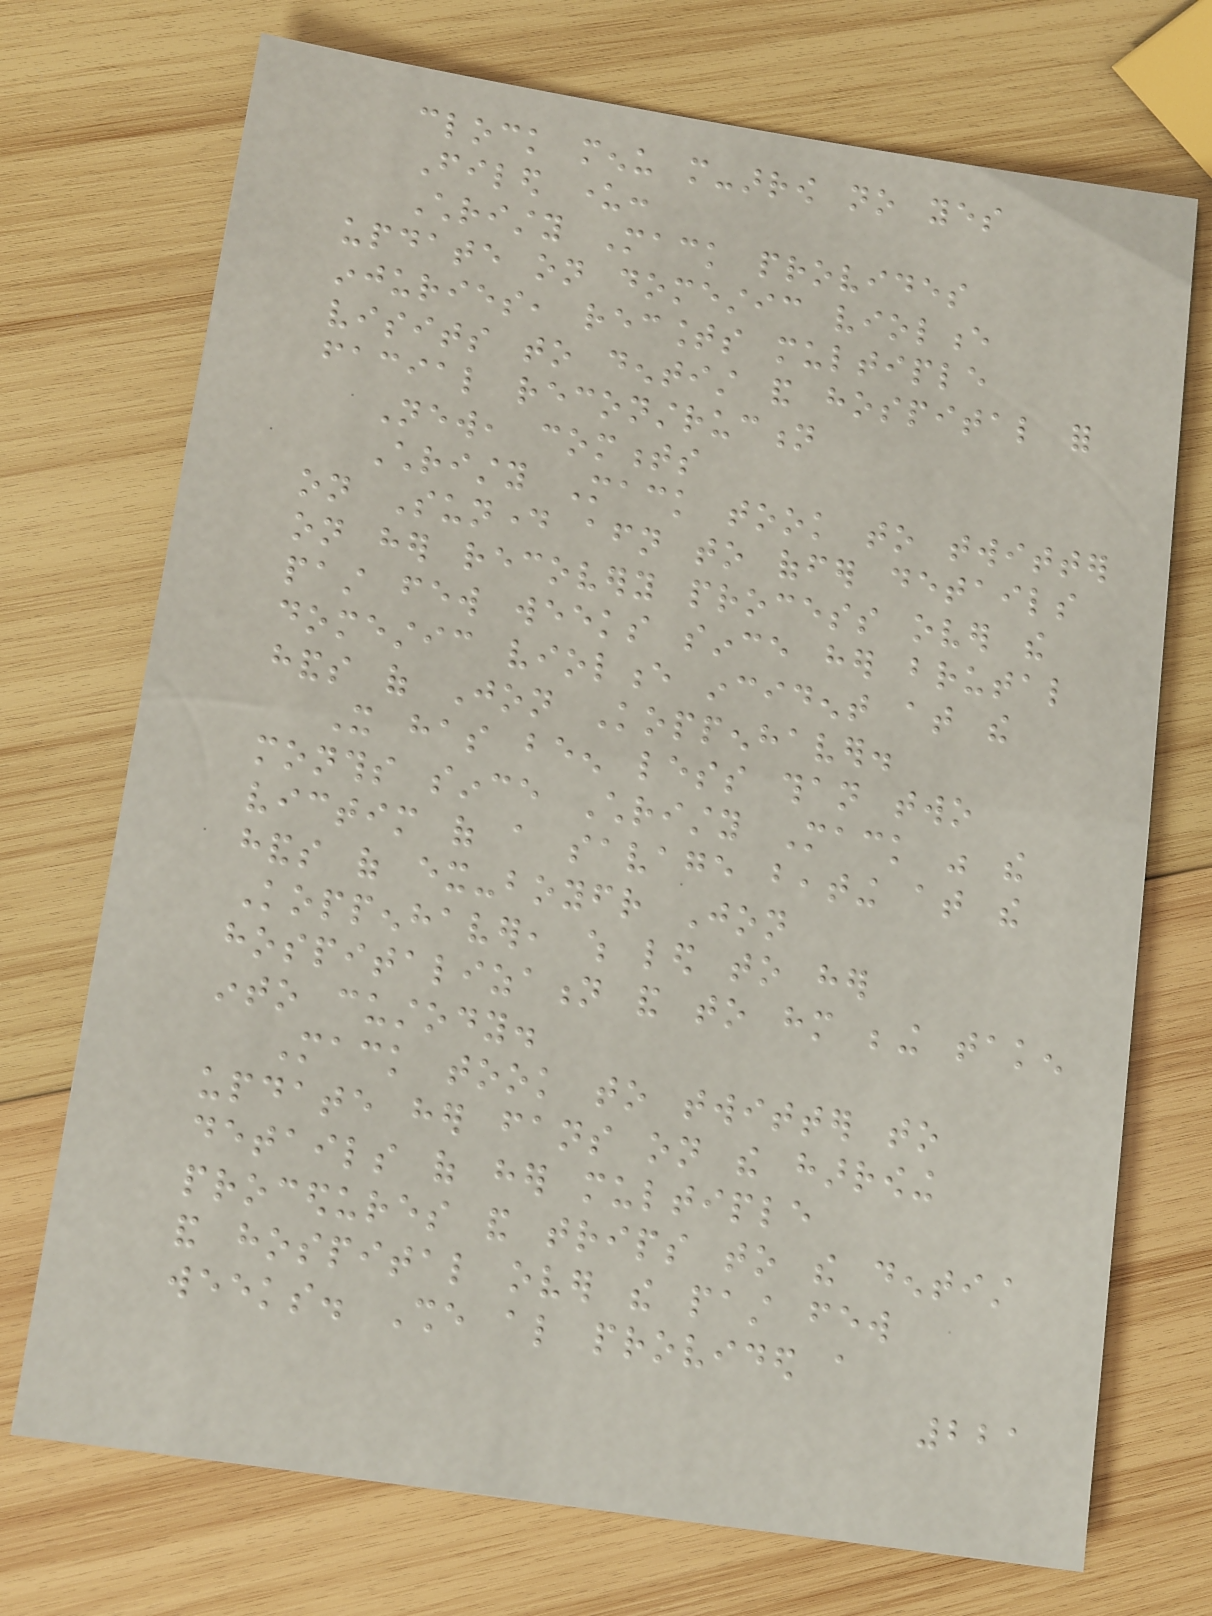clock menu more-arrow no yes
Filed under:
Christy Mack provides
update on domestic violence
injuries, recounts multiple
visits to dentist and hospital for
facial reconstruction
New, comments
Christy Mack took to twitter
on Sunday afternoon to offer details
on her recovery process over the
past few weeks since her brutal
domestic violence incident at the
hands of Jon Koppenhaver.
It has been less than two
months since Christy Mack was the
victim of a savage beating at the
hands of ex-boyfriend Jon
Koppenhaver, which led to her
hospitalization and to him being taken
into custody.
Mack took to twitter to
update her fans on the harrowing
details of her multiple
procedures and trips to the dentist
and hospital over the past few
weeks. She also provided a
221
